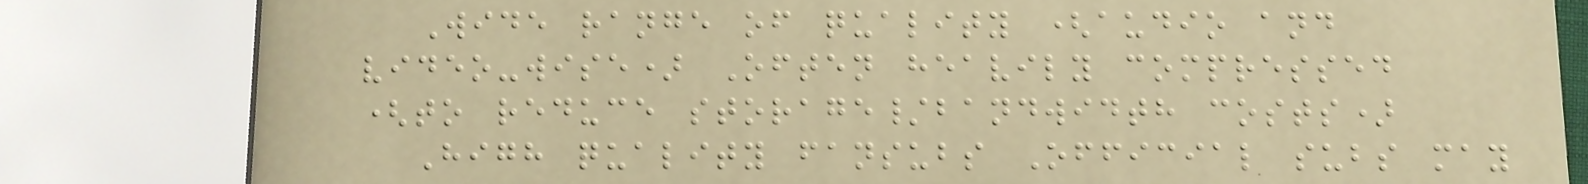Wide range of quality (audio and
video-wise) Often heavily compressed
(to reduce storage/bandwidth costs)
High quality fansubs Official subs may
